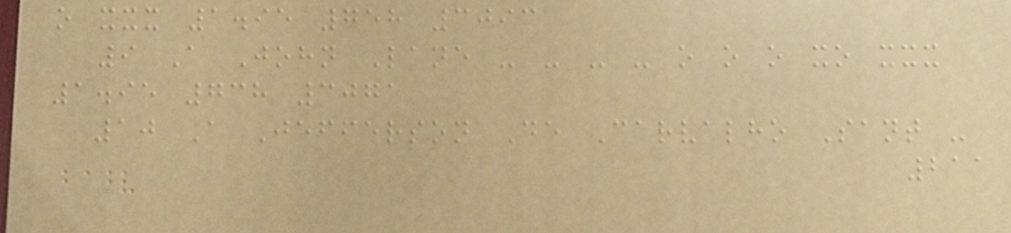o xxx 1.95 758 3093
9 A John Lane - - - - o o o xo xxx
1.95 738 3071
10 A Jefferson De Carvalho Sant -
211
